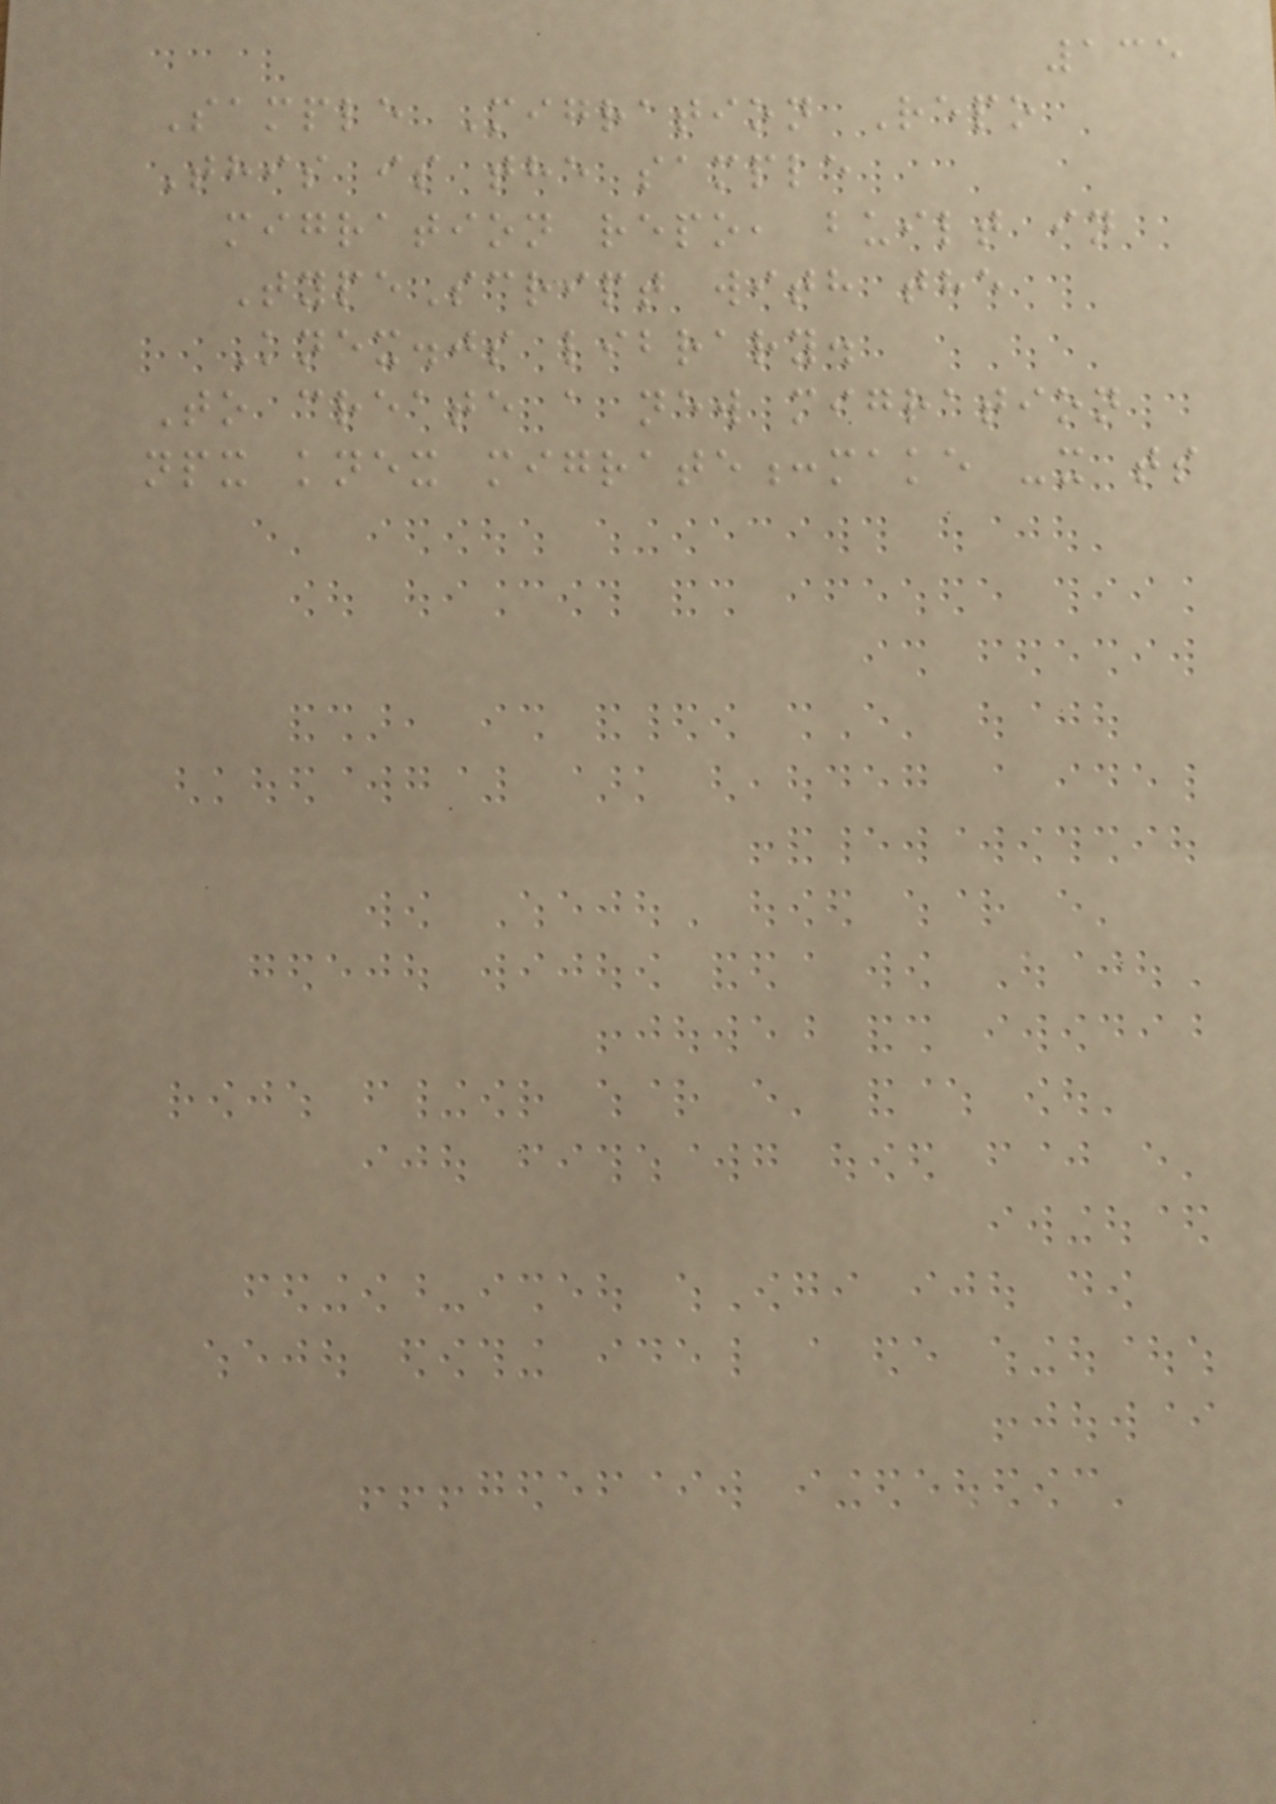135
Sample Migration Repo
This is the sample
migration repo, built in
TypeScript with the
Knex.js library.
To create a new migration
npx knex migrate:make -x ts
